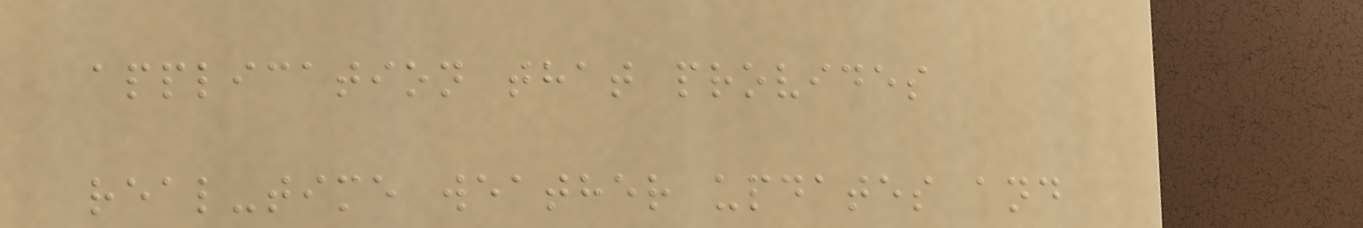application that provides
real-time weather updates and
